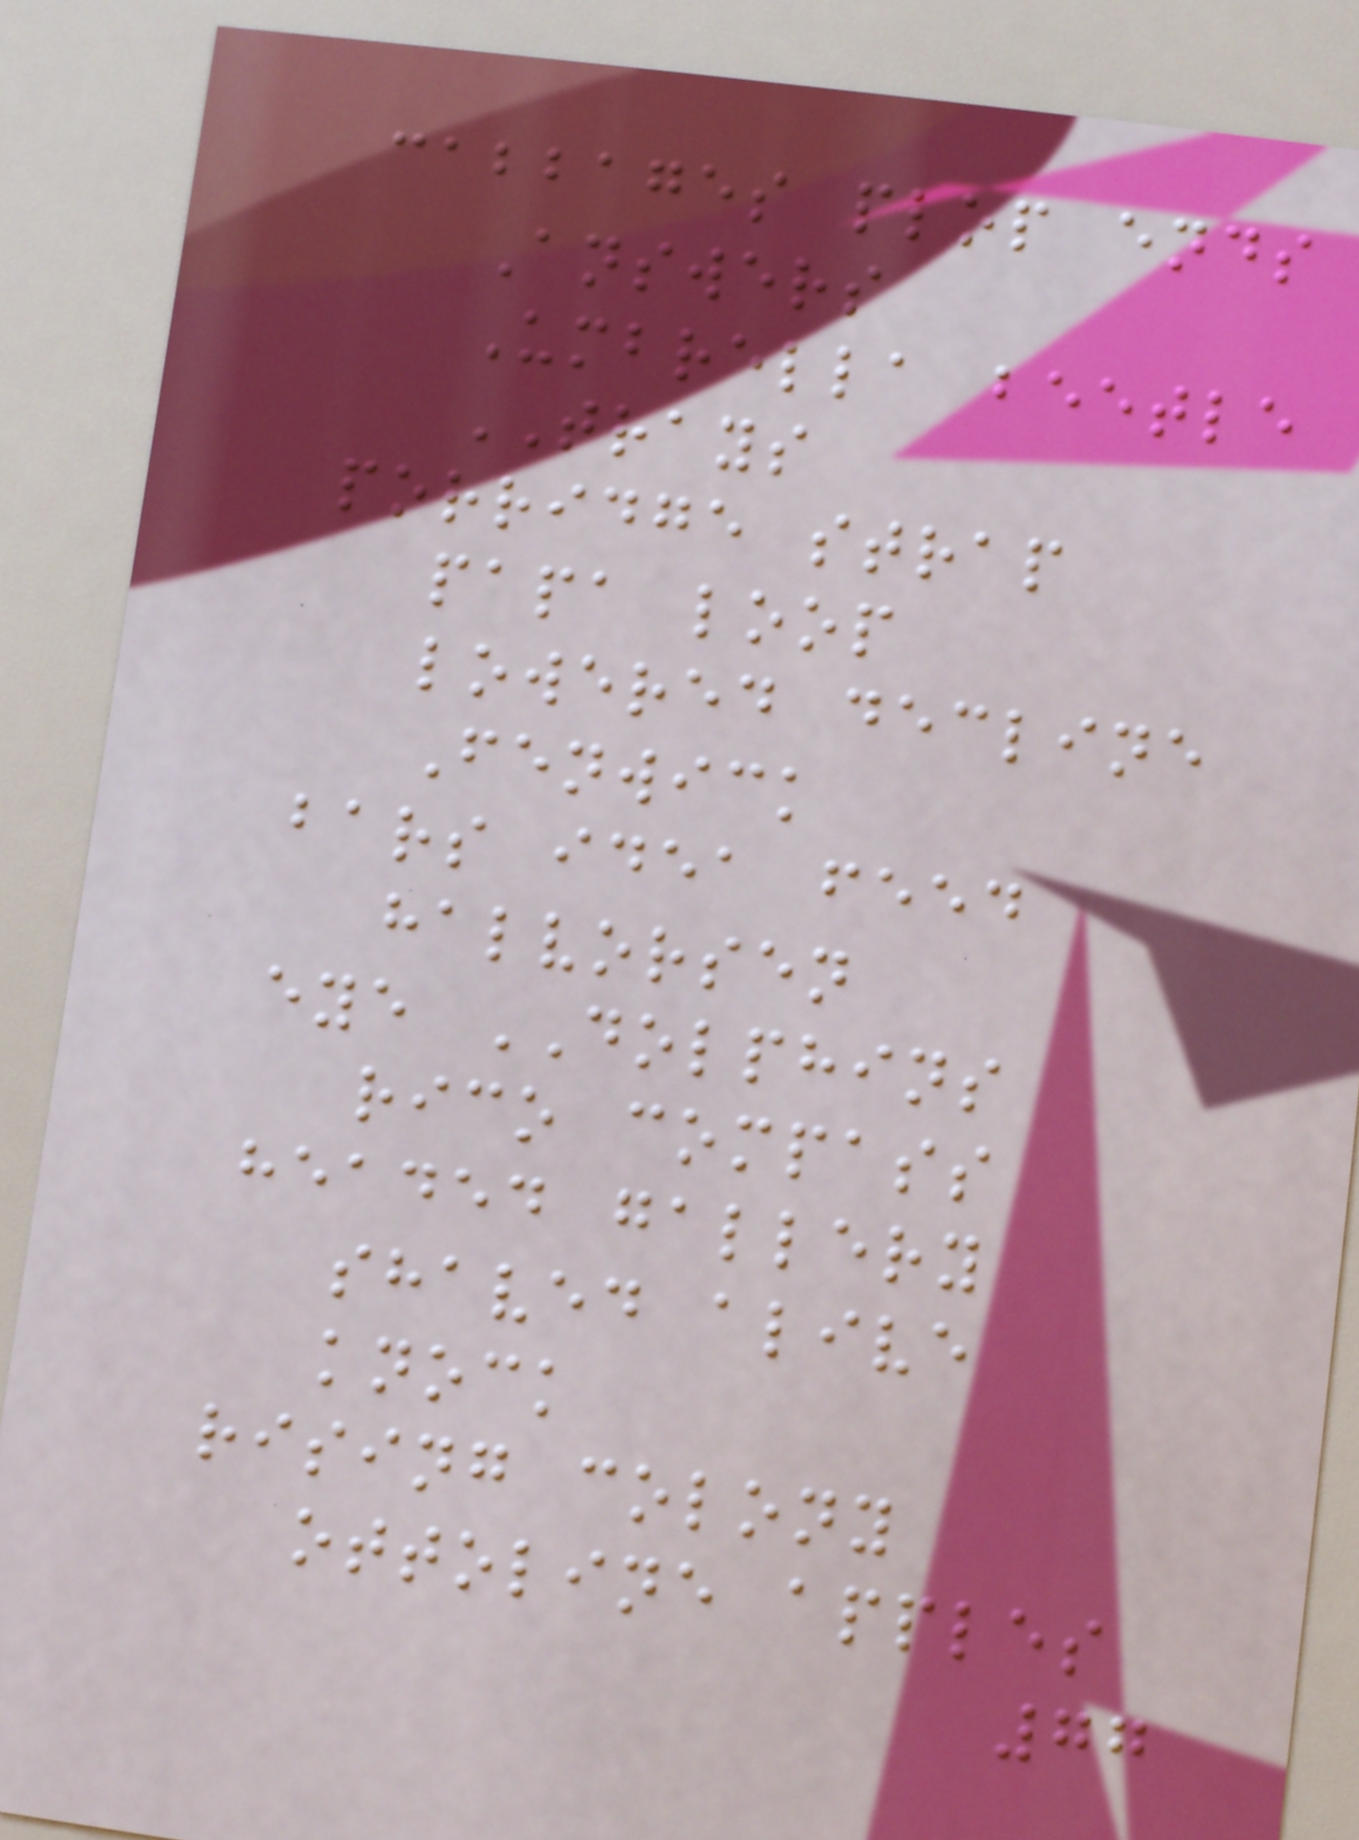cabbages plop ends
Answers
Umbrella beetle
TRAYS
porridge strap
papa loop
lowered decline
Fenwick
bars idea feed
halvorsen
eye DOLPHINS
rico compass
headed gallery
shaved alive
knock
rising colony
ottoline apples
77
